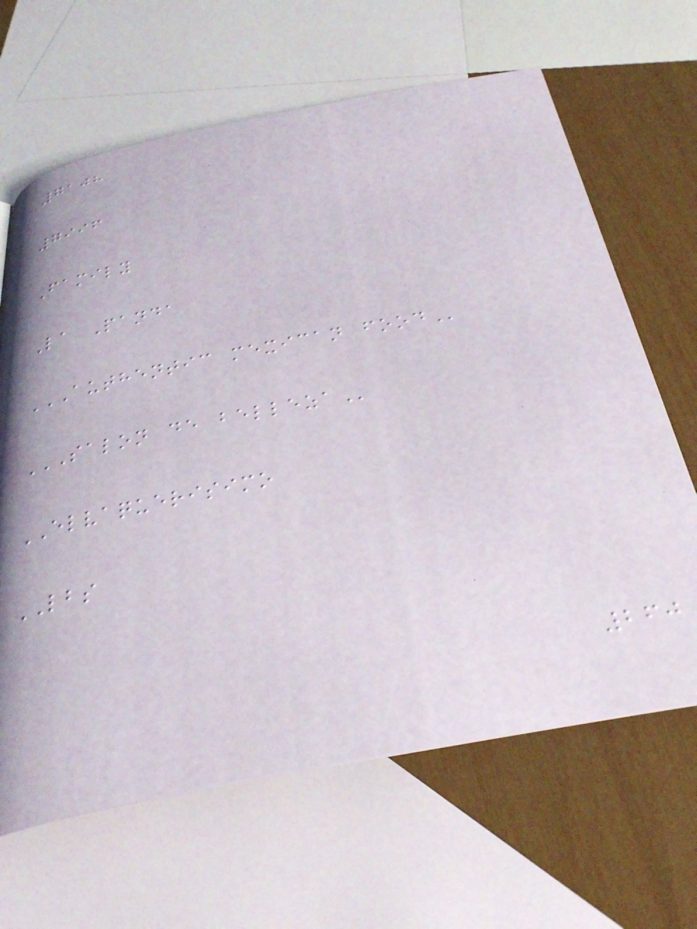7108
7996
Family
La Panda
AUTHENTIC MEXICAN FOOD
SALON DE BELLEZA
ELVAQUERISIMO
LBS
260
